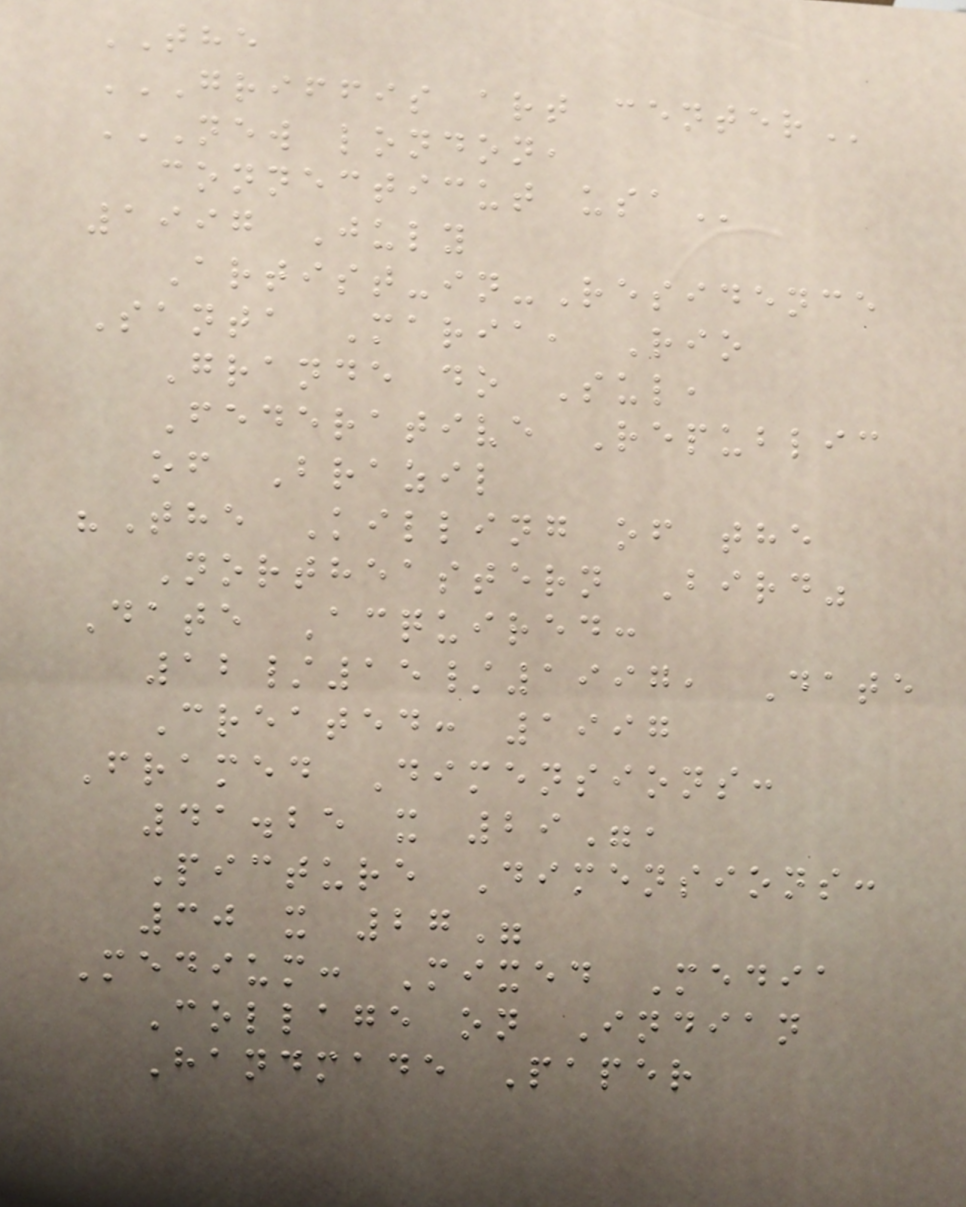THE
GRIFFIS ART CENTER
NEW LONDON,
CONNECTICUT USA
1997 July
Artist-in-Residence
Santa Maria, Rio
Grande do Sul,
Federative Republic
of Brazil
"The Killing of the
Northeastern Bird"
Date Acquired:
12/15/1997, Date
Created: 1997
Framed Dimensions:
41.25 x 29",
Picture Dimensions:
30 x 27"
Medium: Mixed Media
Collage on Indian
Handmade Paper
